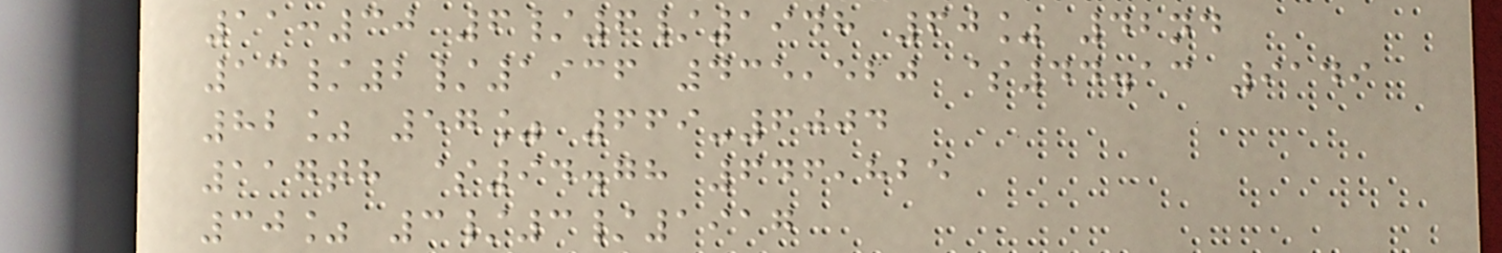11:30 6/6/1948 60% 42nd
13/2/1936 435,520 $44.13 9149
82% 57% 669-6004
117th $94.78 646,825
30% 3/3/1917
